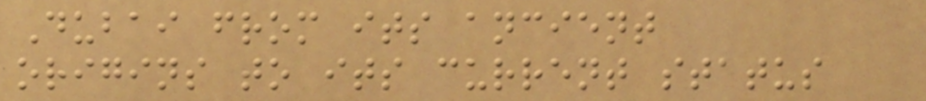Dubai from its ancient
origins to its current status
